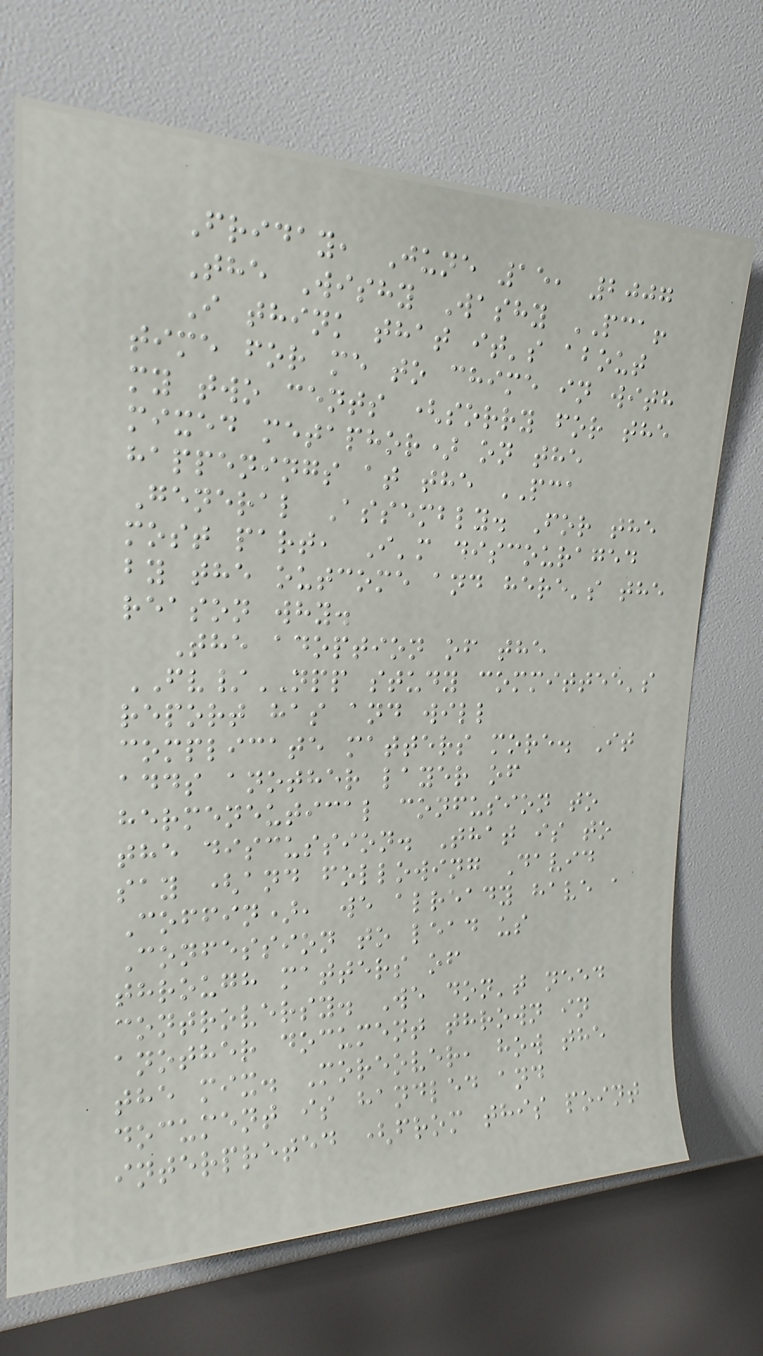Friday, June 15, 2007
The Wishy Washy PCA!
I think that it's about
time for me to chime in with
my two cents (sorry for the
mixed metaphor) on the
happenings at the PCA
General Assembly. For the
most part, I'm discouraged
by the outcome and here's the
reason why.
The adoption of the
FV/NPP study committee's
report has and will
complicate matters more. It
adds another layer of
hermeneutical confusion to
the discussion. That is to
say (and following David
Coffin), we already have a
Confession to lead us
through matters of
controversy. We don't need
another document thrown in
the mix. Moreover, how the
document is handled and
interpreted (from this point
